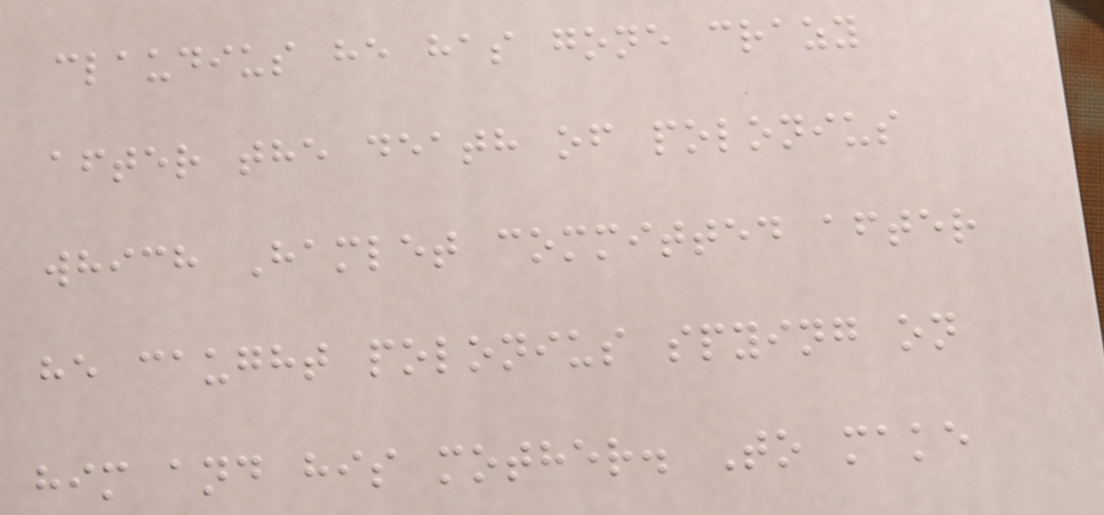claudius he has gone crazy
after the death of polonius
which Hamlet committed after
he caught polonius spying on
him and his mother. To make
